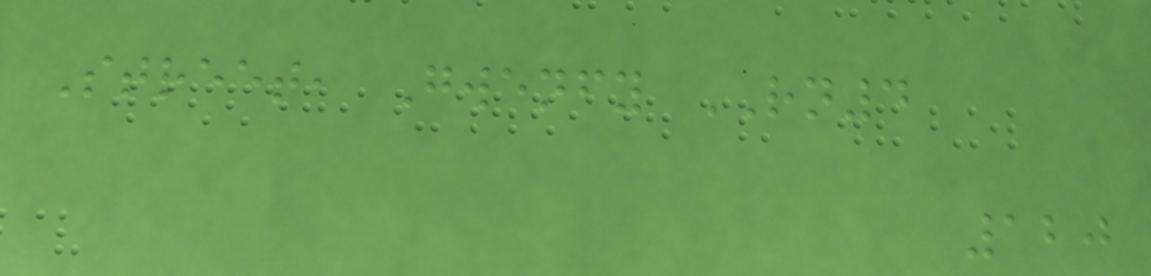Street, Gwenfy RN4
120
